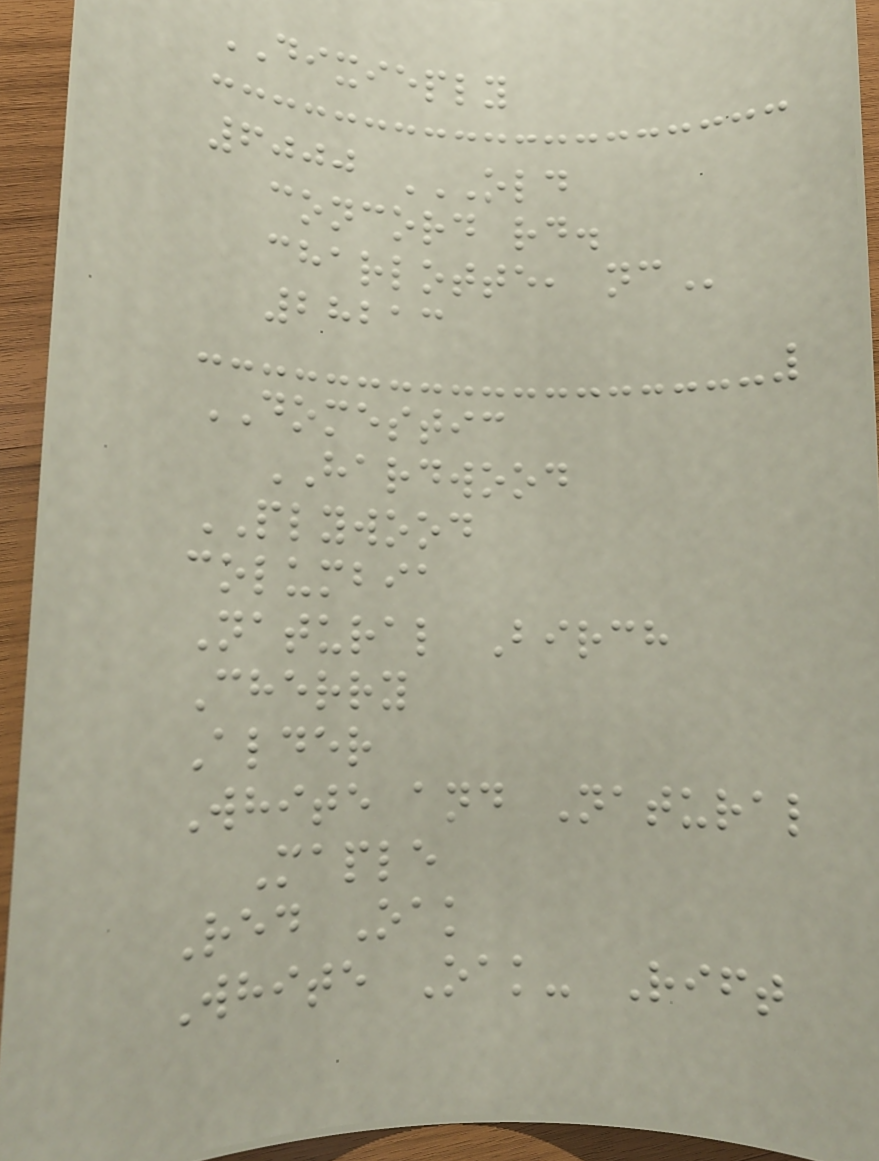DIXIEPLY
6000 OLD
CONCORD RD.
CHARLOTTE, NC
28213
DOMESTIC
HARDWOOD
PLYWOOD
columbia
Natural Birch
Cherry
Alder
White and Natural
Maple
Red Oak
White Oak- Rift
